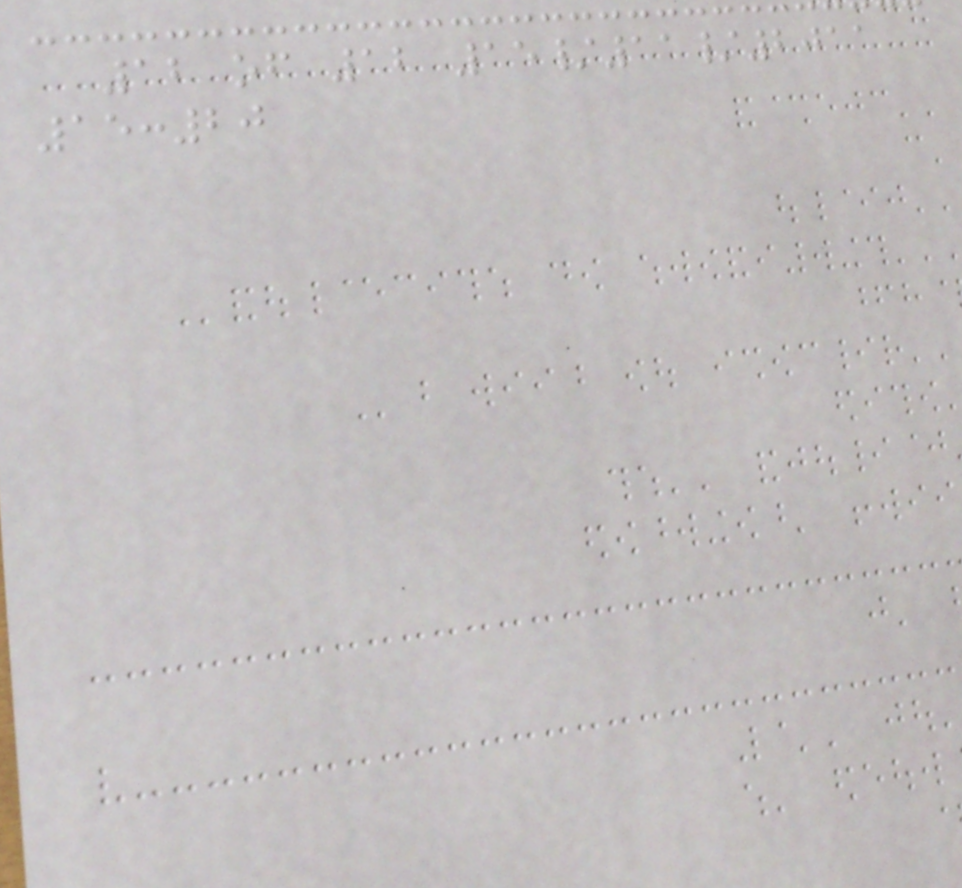12 of 12 15/11/2011
15:20
